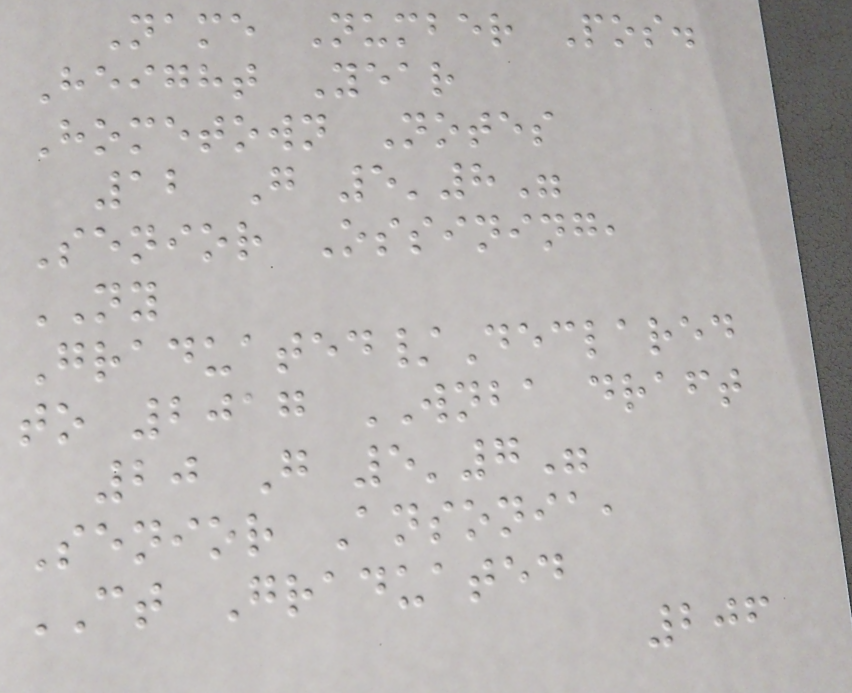Name Number Pos.
Height Year
Hometown Notes
12 G 5'8"
Senior Ossining,
NY
Graduated/Declared
to 2017 WNBA draft
20 G 5'7"
Senior Ansonia,
CT Graduated
206
